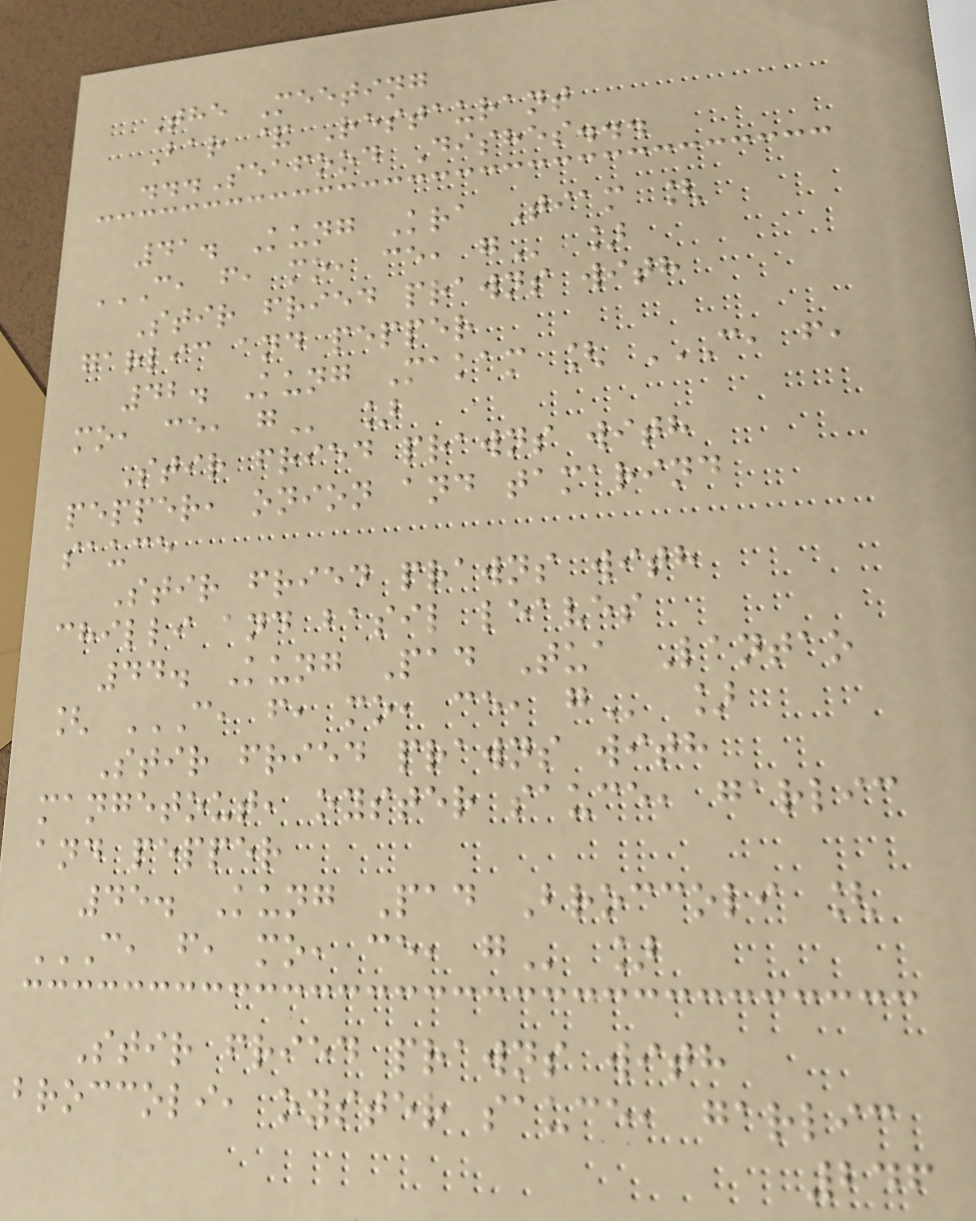The Meeting
Bar & Restaurant
...Seafood Dishes...
41. Kung Kra Tiam [
C, F, MO, CE, G ]
Stir fried prawns with
garlic and pepper
42. Kung Makam [ C, F,
MO, CE, G ]
Stir fried prawns with
pepper, onion and tamarind
sauce
Stir fried prawns with
chilli and basil leaves
44. Kung Pad Tua Lantao
[ C, F, MO, CE, G ]
Stir fried prawns with
mangetout, oyster sauce, garlic
and pepper
45. Kung Pad Broccoli [
C, F, MO, CE, G ]
Stir fried prawns with
broccoli, oyster sauce, garlic
246
